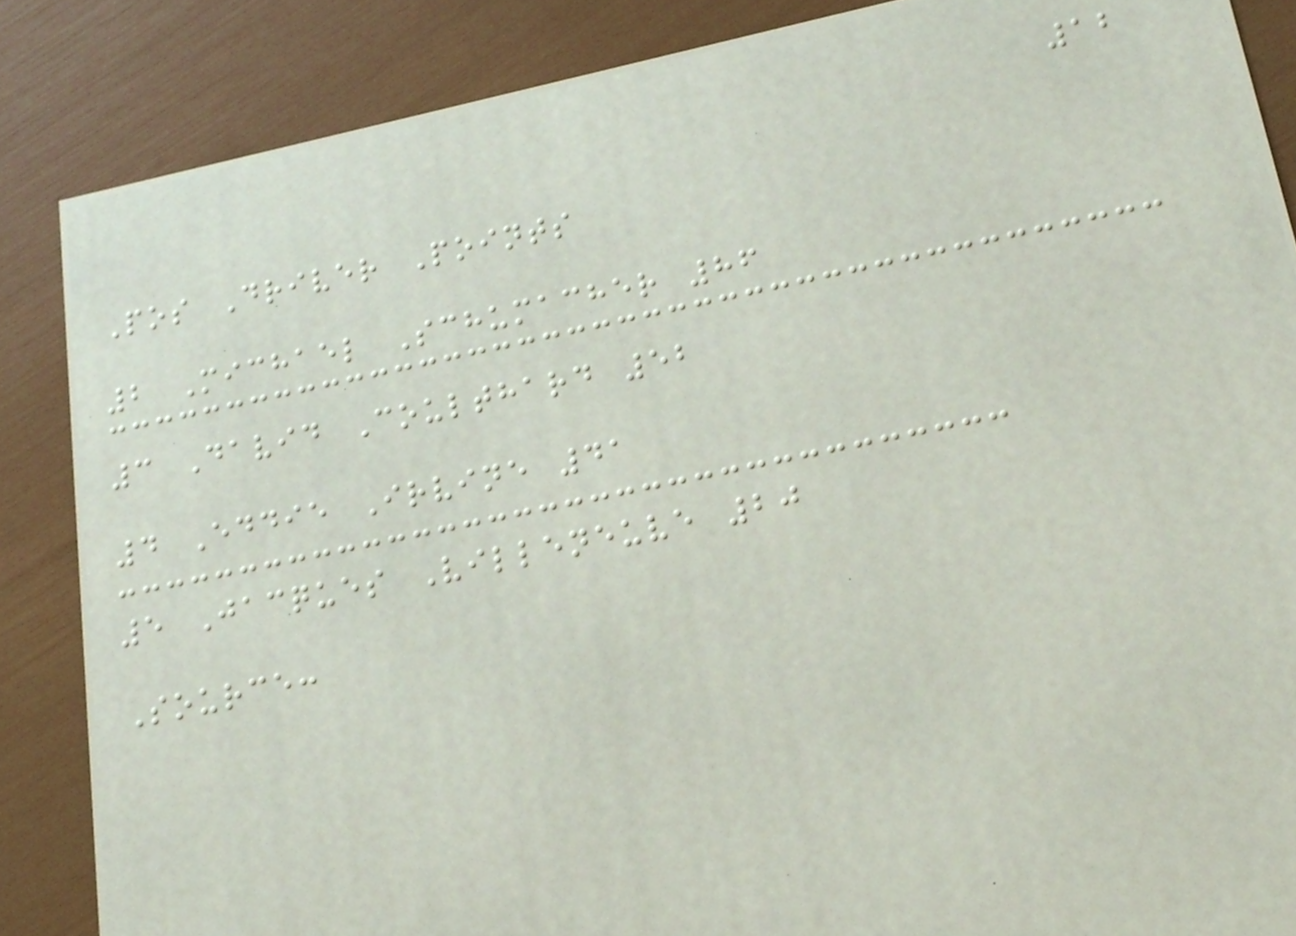12
Pos Driver Points
2 Michael Schumacher 86
3 David Coulthard 52
4 Eddie Irvine 41
5 Jacques Villeneuve 20
Source:
